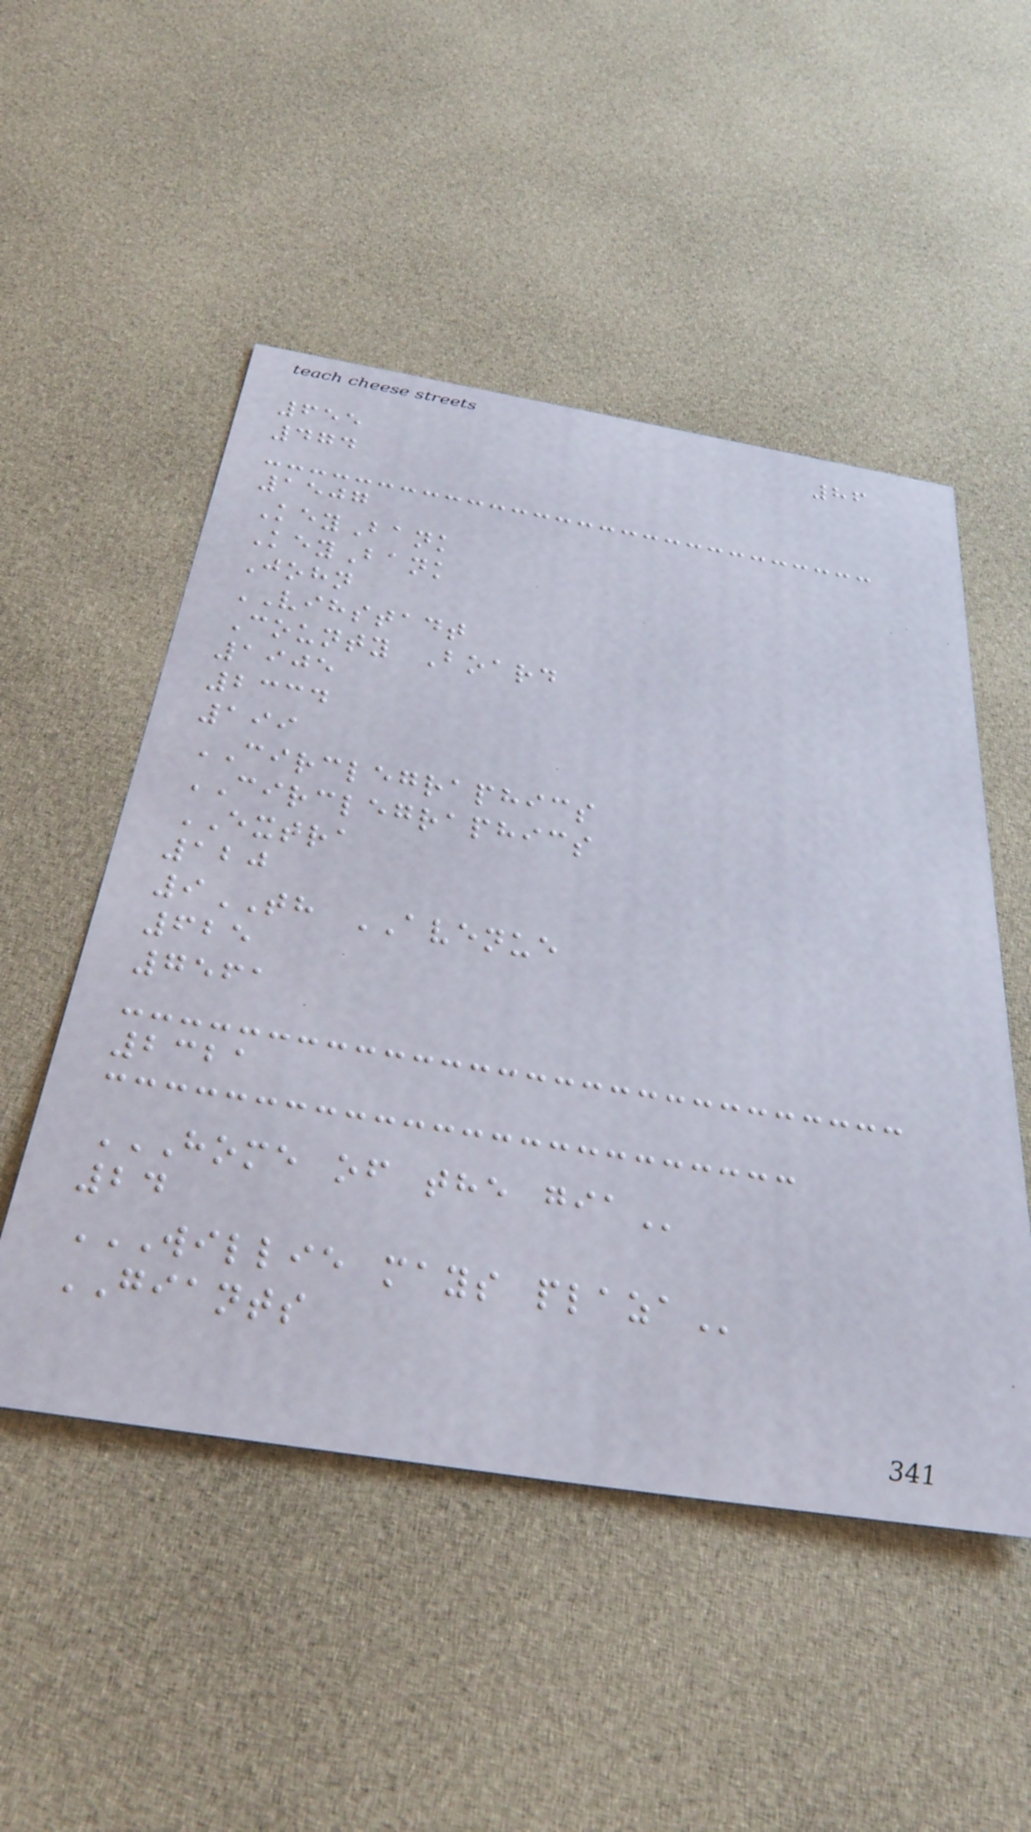86
655
474
1507
KeyBank
KeyBank
John
VIHSTADT
County Board
1905
2334
199
CIRCLEGRAPHICS
CIRCLEGRAPHICS
EXTRA
120
9TH AVENUE
625
7561
2321
HOME OF THE GIA
24
WILLIE MAYS PLAZA
GIANTS
